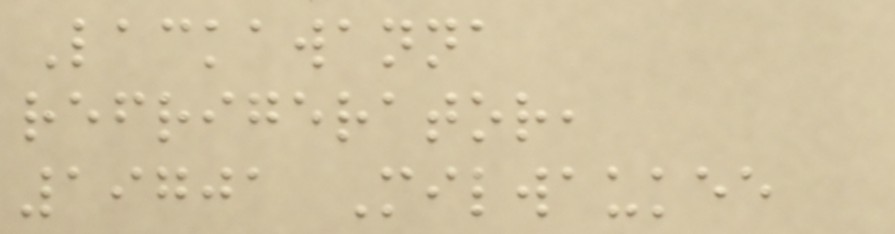Lackawanna
refrigerator,
19701 Milwaukee
